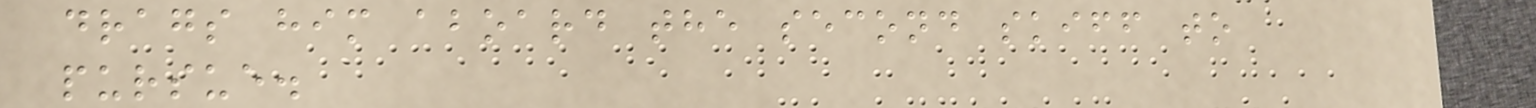drags him aboard the second skiff to
pursue.
